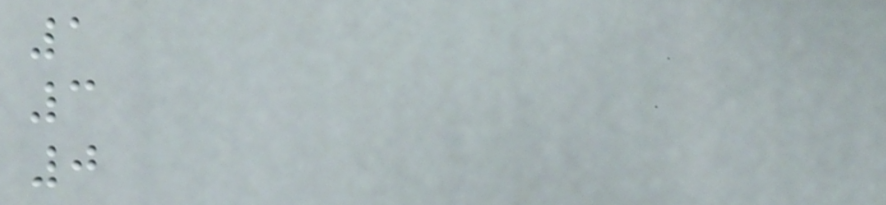1
3
0
